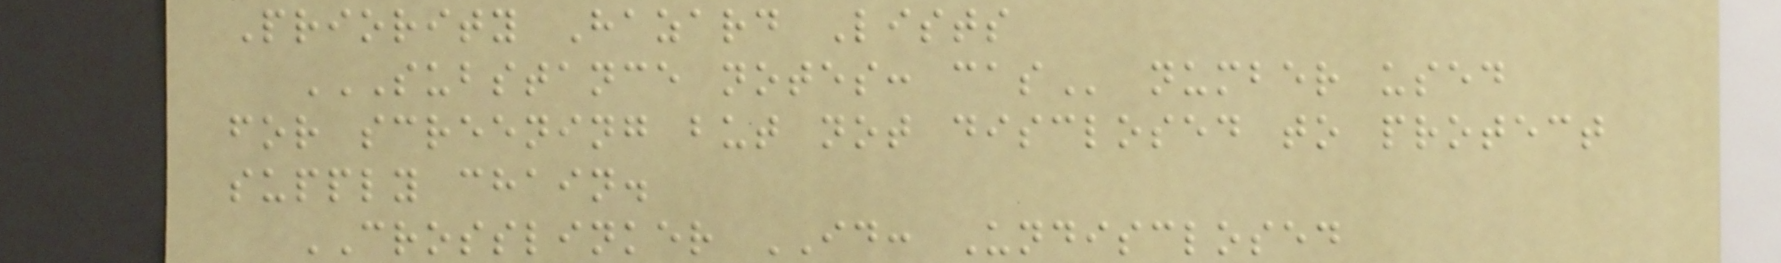Priority Hazard Lists
SUBSTANCE NOTES: CAS number used
for screening but not disclosed to protect
supply chain.
CROSSLINKER ID: Undisclosed
